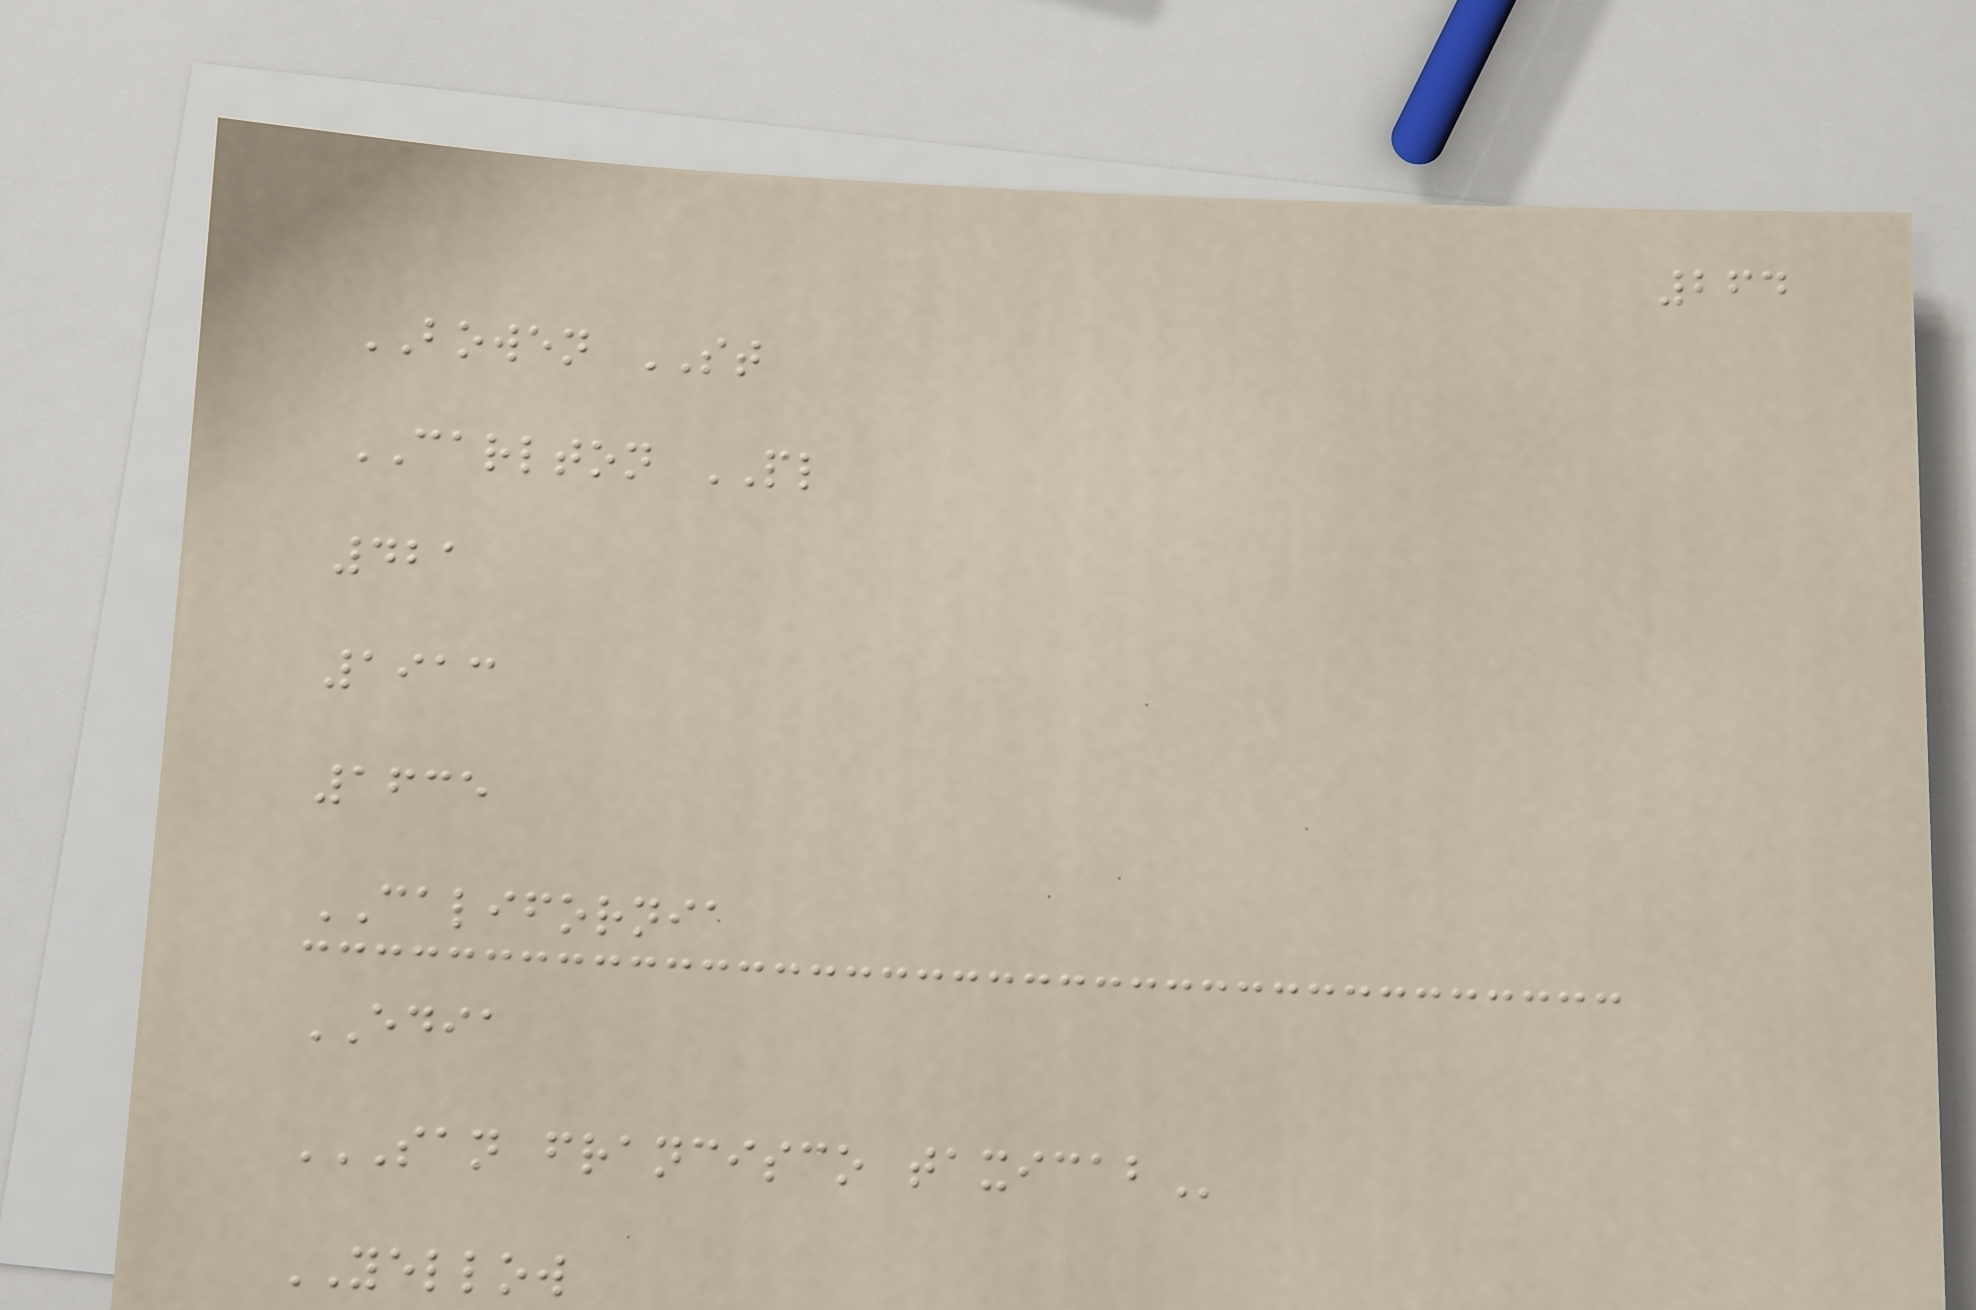264
BOWEN ST
CARLTON PL
421
1913
1635
CALIFORNIA
EDIA
SAN FRANCISCO TAXICAB
YELLOW
